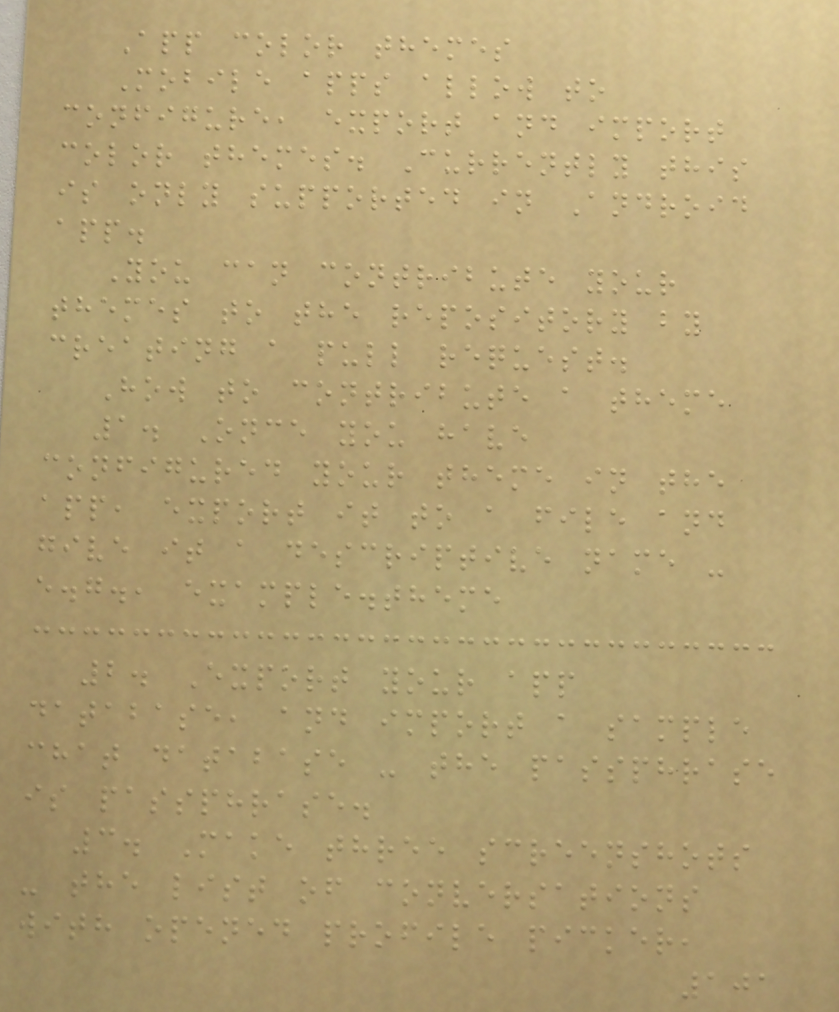App color themes
Mobile apps allow to
configure, export and import
color themes. Currently this
is only supported in Android
app.
You can contribute your
themes to the repository by
creating a pull request.
How to contribute a theme
1. Once you have
configured your theme in the
app, export it to a file and
give it a descriptive name -
e.g., example.theme
2. Export your app
database, and import a sample
chat database - the passphrase
is passphrase.
3. Make three screenshots
- the list of conversations
with opened profile picker,
101
